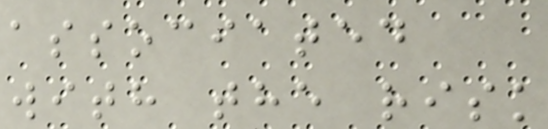associated
with the risk
